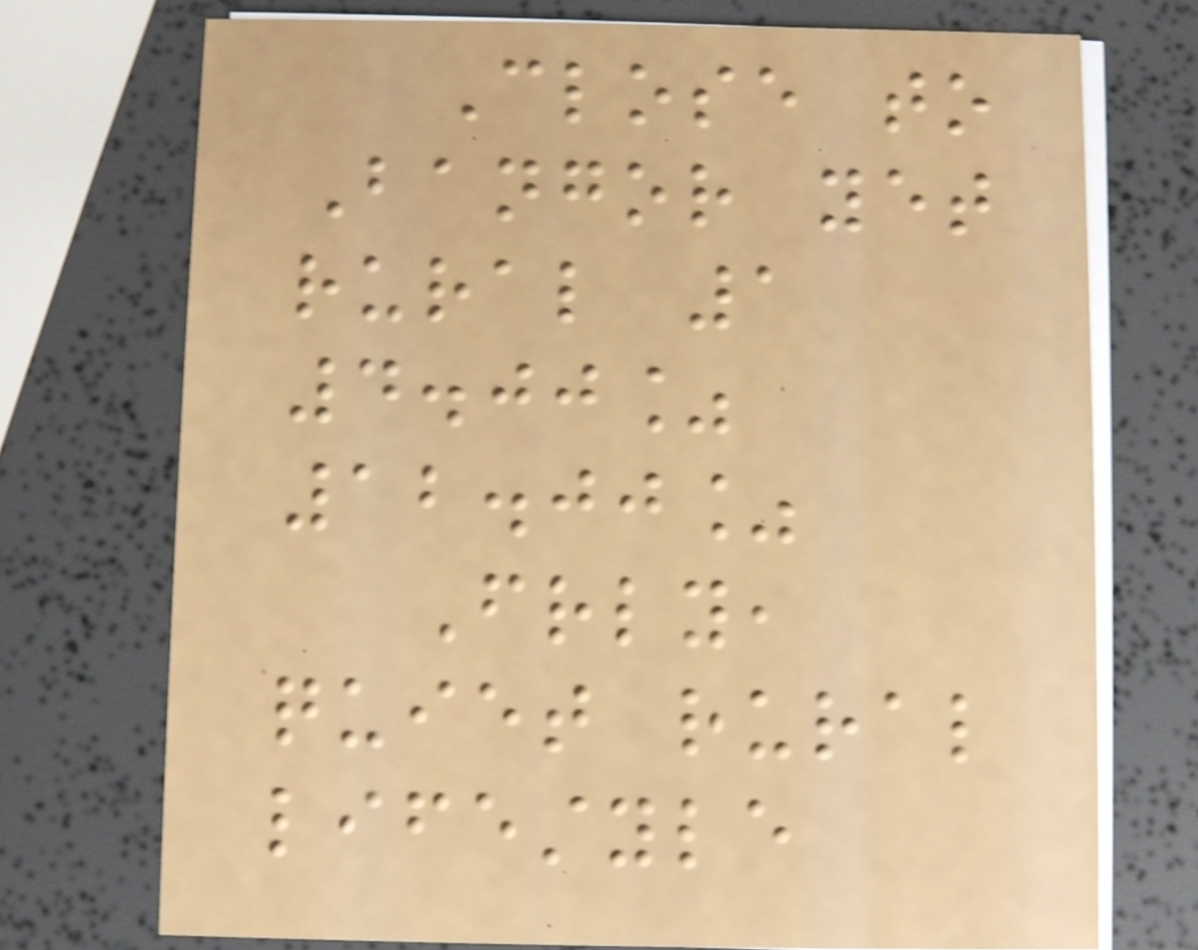Close to
Bangor yet
rural 1
4.00%
12.00%
Friendly,
quiet rural
lifestyle
